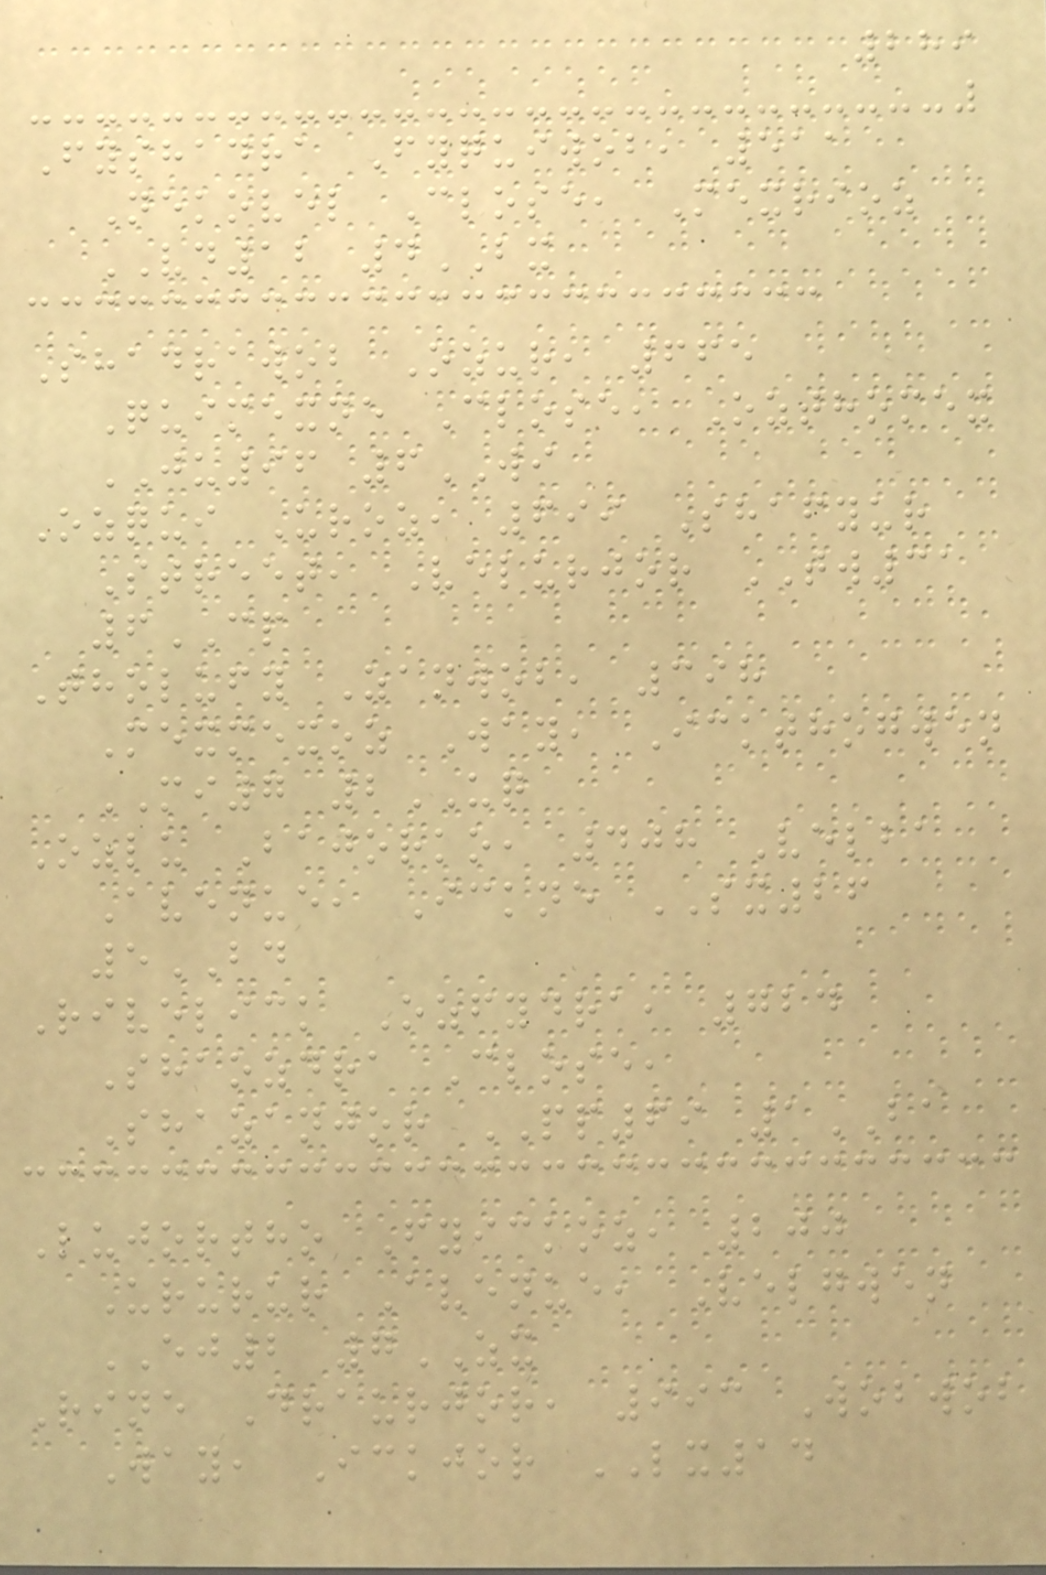289
Fyshadra Fyquiwob, 511
Nekovel Close, Mexrioz
VD12 4BX
Shadrawob Ozur, 665
Quimexne Close, Ozthomex
JU96 6WI
Ozqui Uroz, 699 Shafyur
Street, Velurjor TW31
6CP
Tholufy Zanwob, 398
Mexmexoz Way, Ickthogwen
MI7 2UQ
Ozlu Bajorko, 408 Velba
Avenue, Ickne SX26
5BD
Rivelick Ozfydra, 724
Shaozdra Close,
Shazanjor PP69 1BA
Lujortho Fyickoz, 200
Ururur Avenue, Velgwen
EJ2 7ZX
Rine Draurjor, 993 Wobwob
Way, Ickjor LX14
